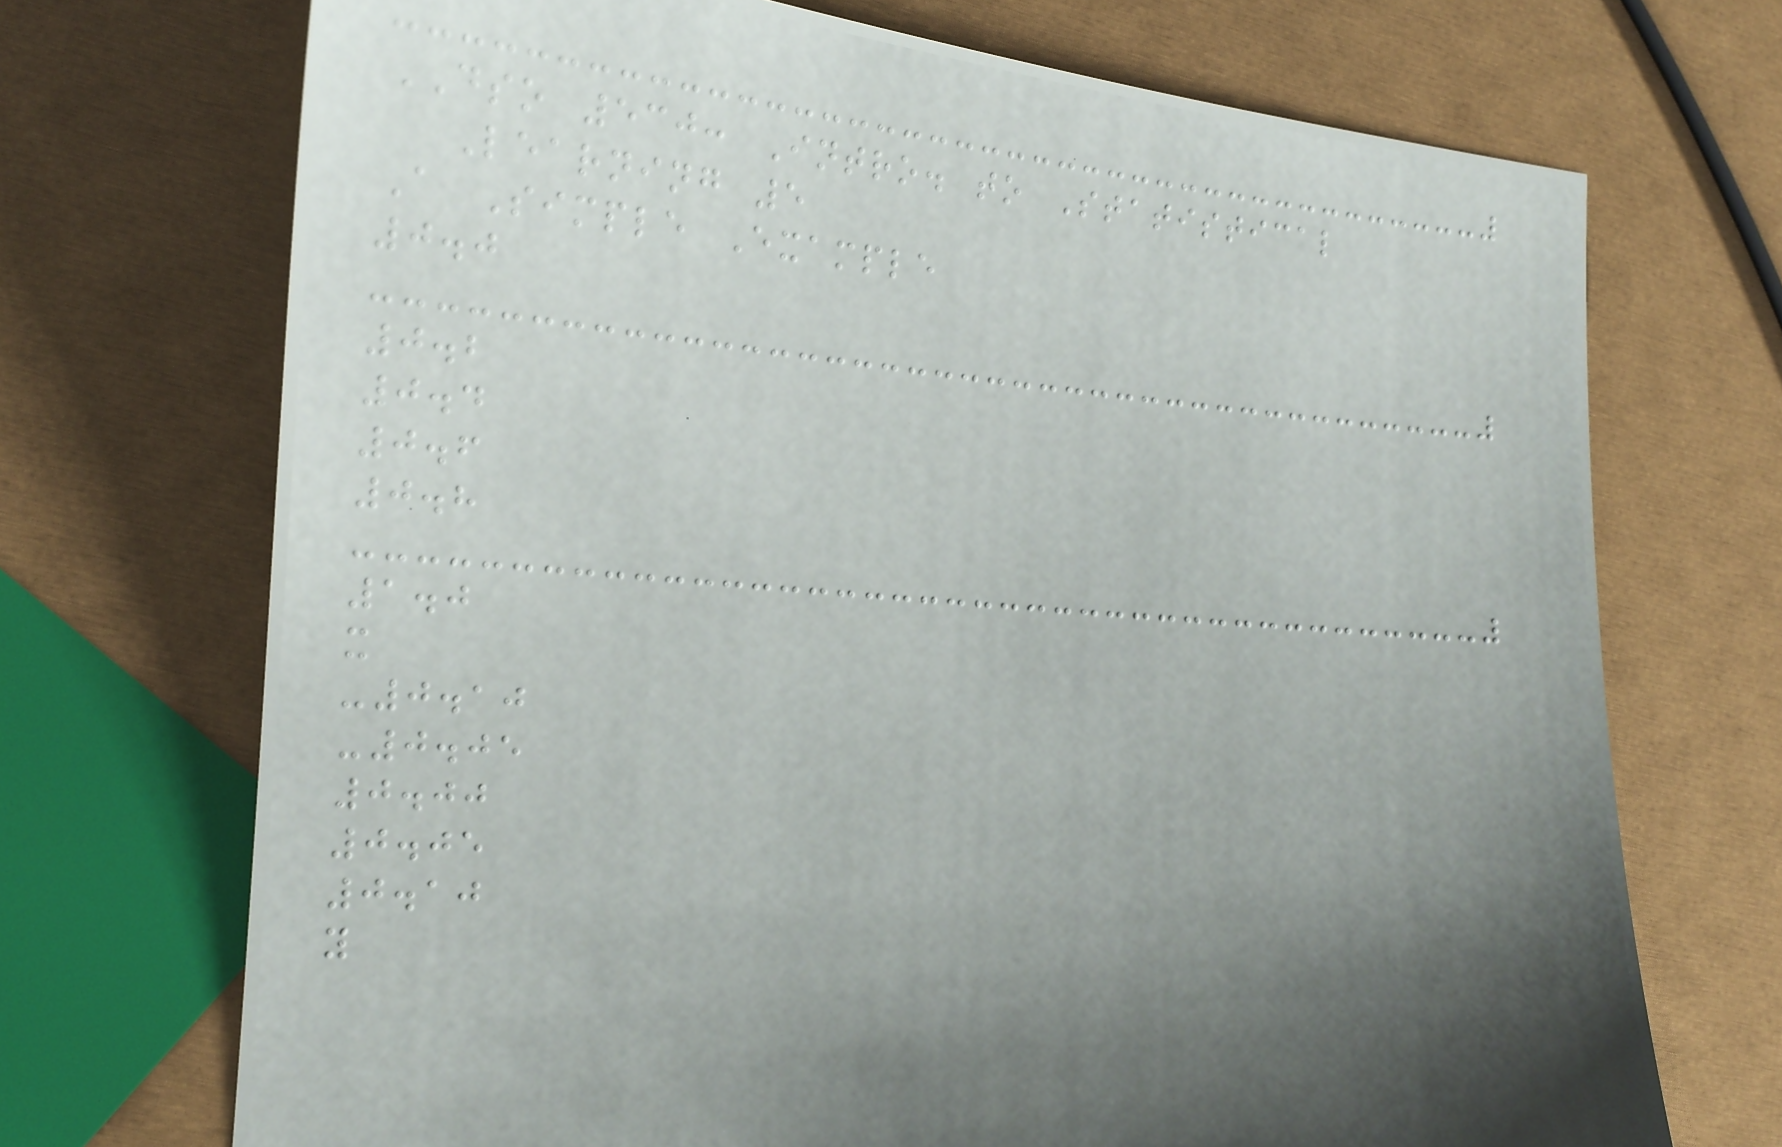DSO 530: Intro. to Statistical
Learning 5
A Simple Example
0.0
0.2
0.4
0.6
0.8
1.0
x
-0.10
-0.05
0.00
0.05
0.10
y
